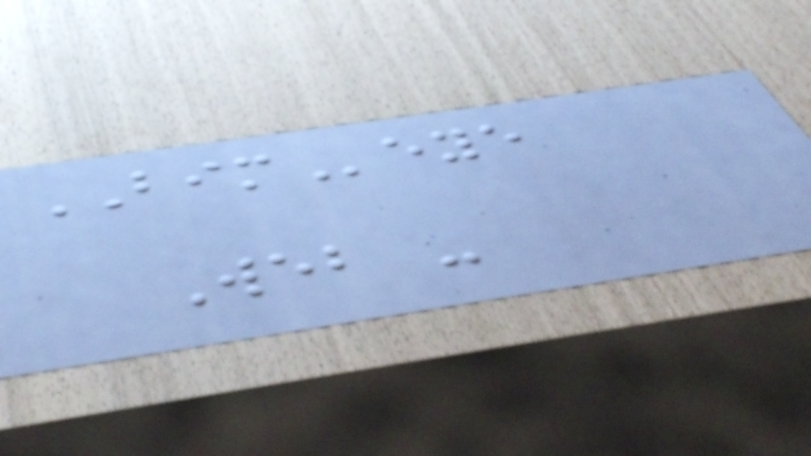BIMeye
Web -
